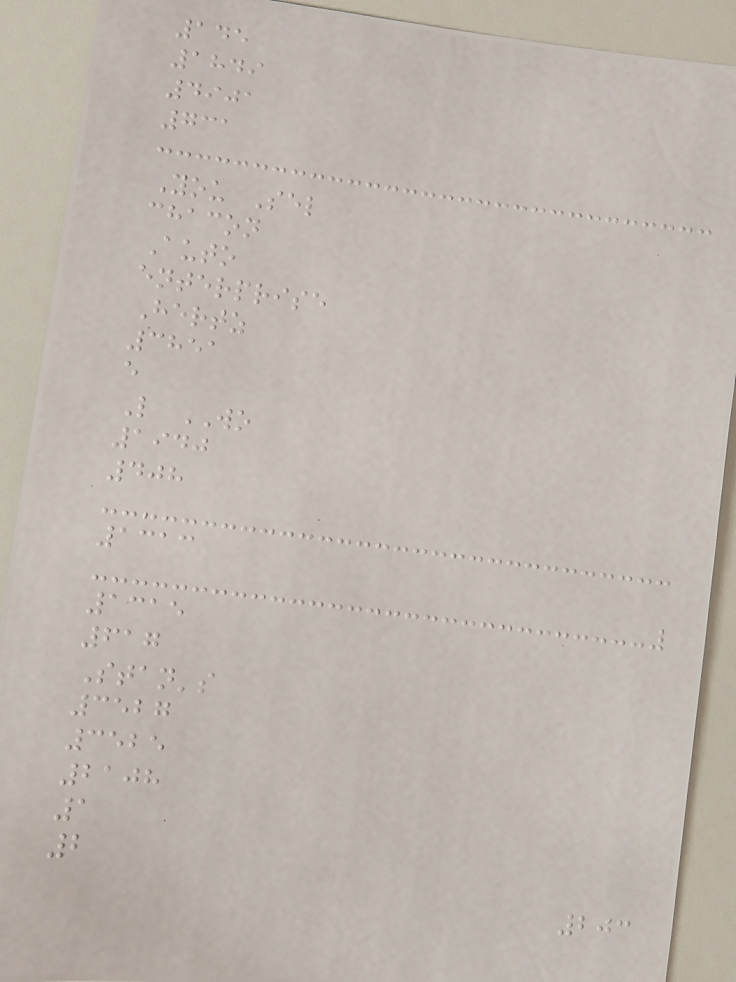145
1849
4901
731
You Sel
chacon
Auto
enterprise
Hertz
3851
e
L WO
1940
408
1313
1315
617
Stan's
3527
3525
2108
1
2
203
